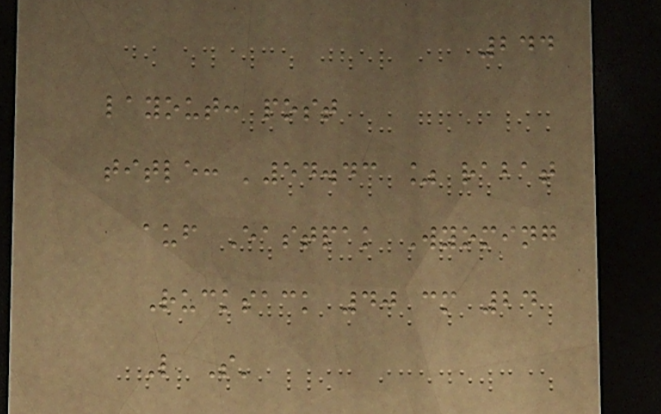244
layout: post
title: '54.43 % rabat
auf Eastpak Wyoming
Rucksack 40 cm 24
L S'
